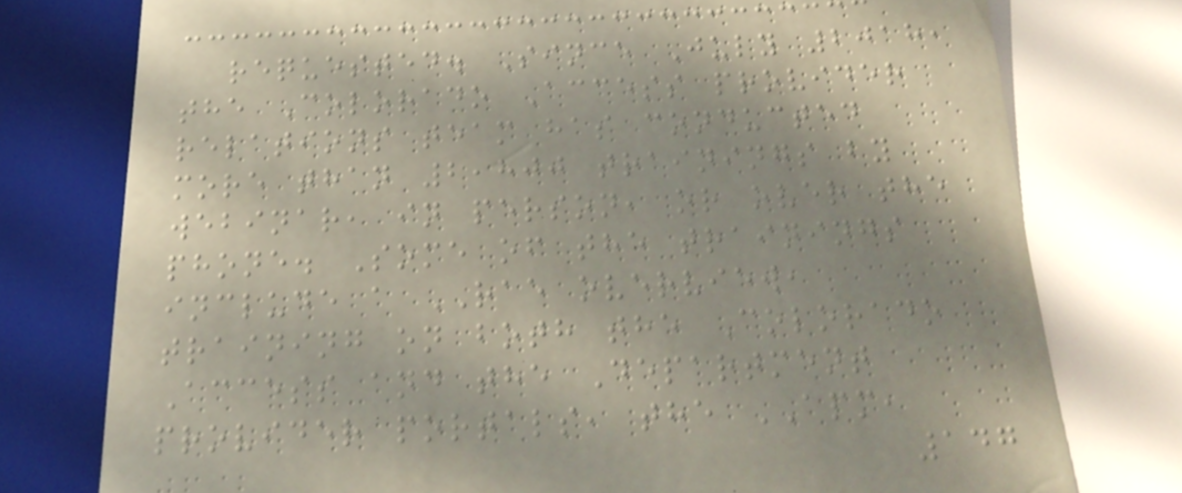requested. Since July 2018,
the Colorado Access provider
relations team has conducted
more than 2,800 trainings by
webinar, in person, or over the
phone. Some of the trainings
include a RAE overview,
training on both the Colorado
Access and the Department
provider portals, the APM,
147
